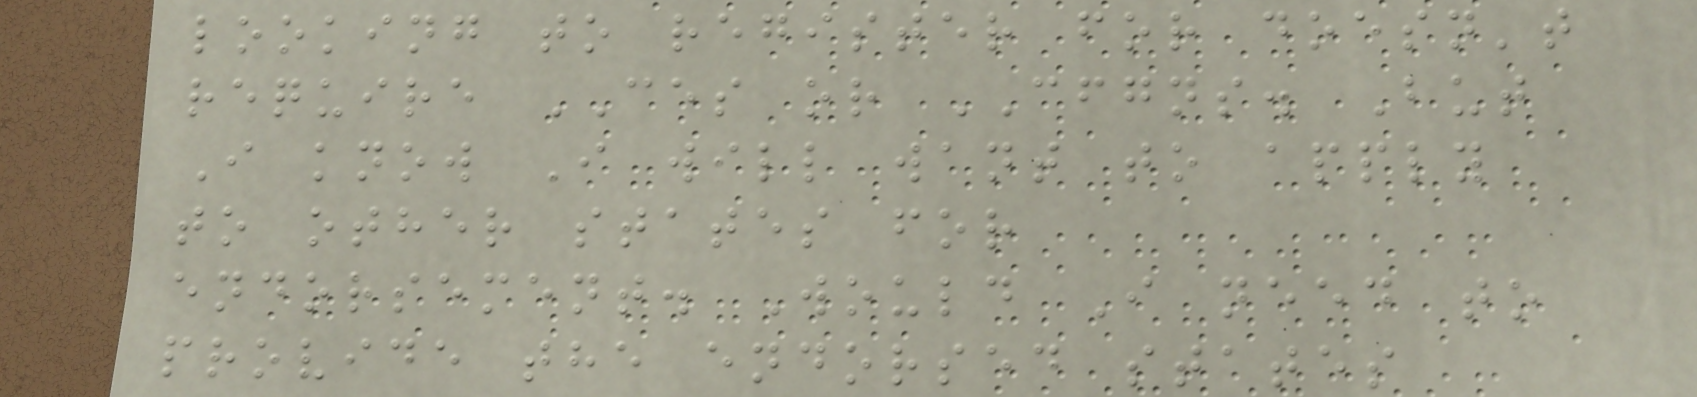looking to register for doesn't
require CES or CFGNS. But
I know I will want to apply
to other states for
endorsement. Would I need to
provide the endorsed states
